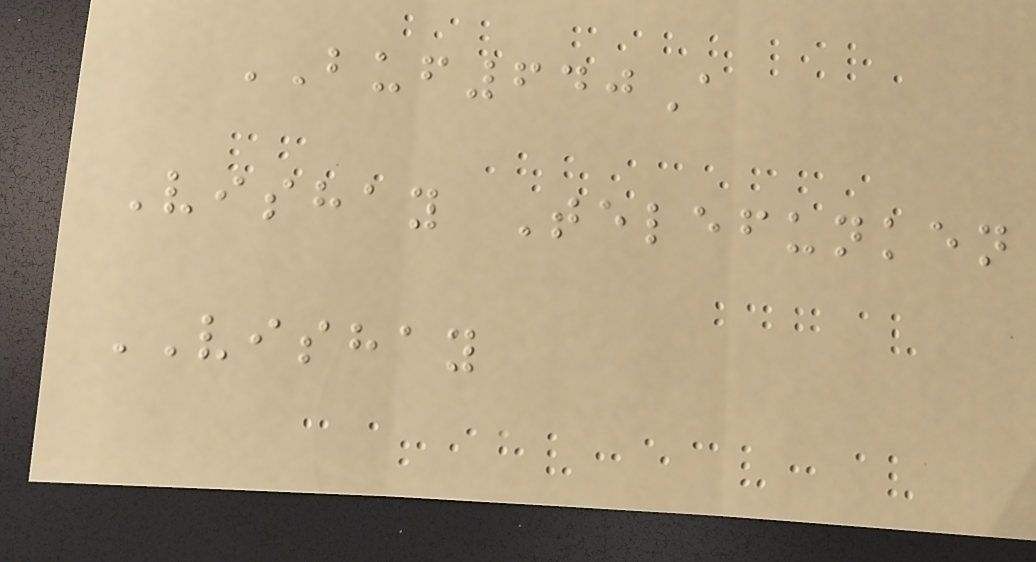BUF640A
Vishay Telefunken
VISHAY
